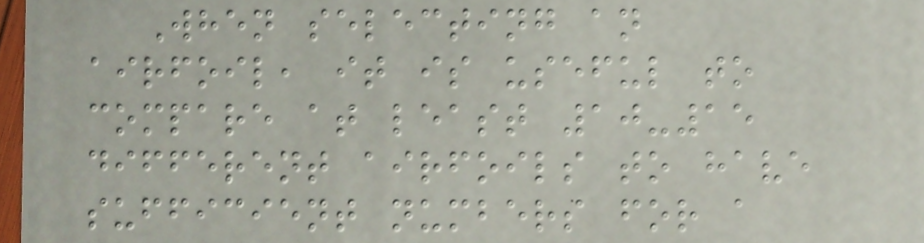When selecting an
airfoil, it is useful to
compare at least 10-15
different airfoils to have
sufficient numbers for a
